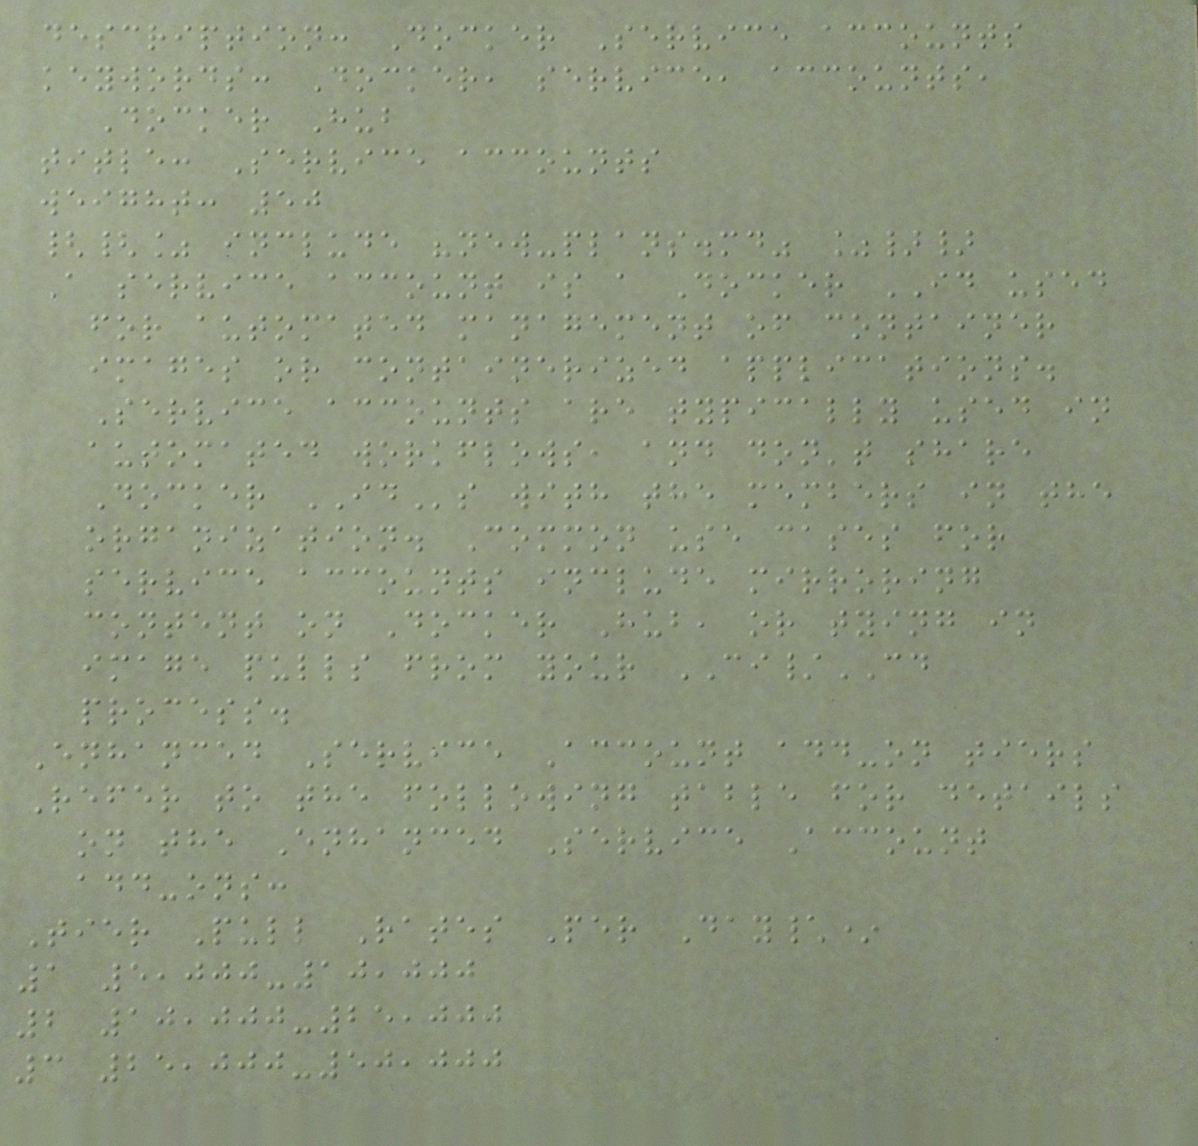description: Docker Service accounts
keywords: Docker, service, accounts,
Docker Hub
title: Service accounts
weight: 50
{{% include "new-plans.md" %}}
A service account is a Docker ID used
for automated management of container
images or containerized applications.
Service accounts are typically used in
automated workflows, and don't share
Docker IDs with the members in the
organization. Common use cases for
service accounts include mirroring
content on Docker Hub, or tying in
image pulls from your CI/CD
process.
Enhanced Service Account add-on tiers
Refer to the following table for details
on the Enhanced Service Account
add-ons:
Tier Pull Rates Per Day\*
1 5,000-10,000
2 10,000-25,000
3 25,000-50,000
